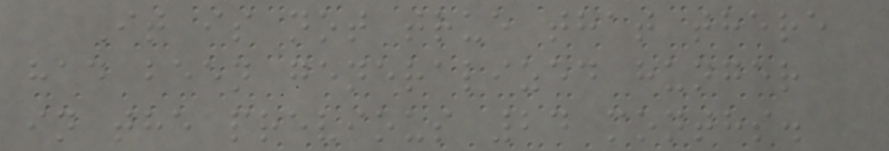It is not true that there
had been generalized hunger
in the previous 24 months.
